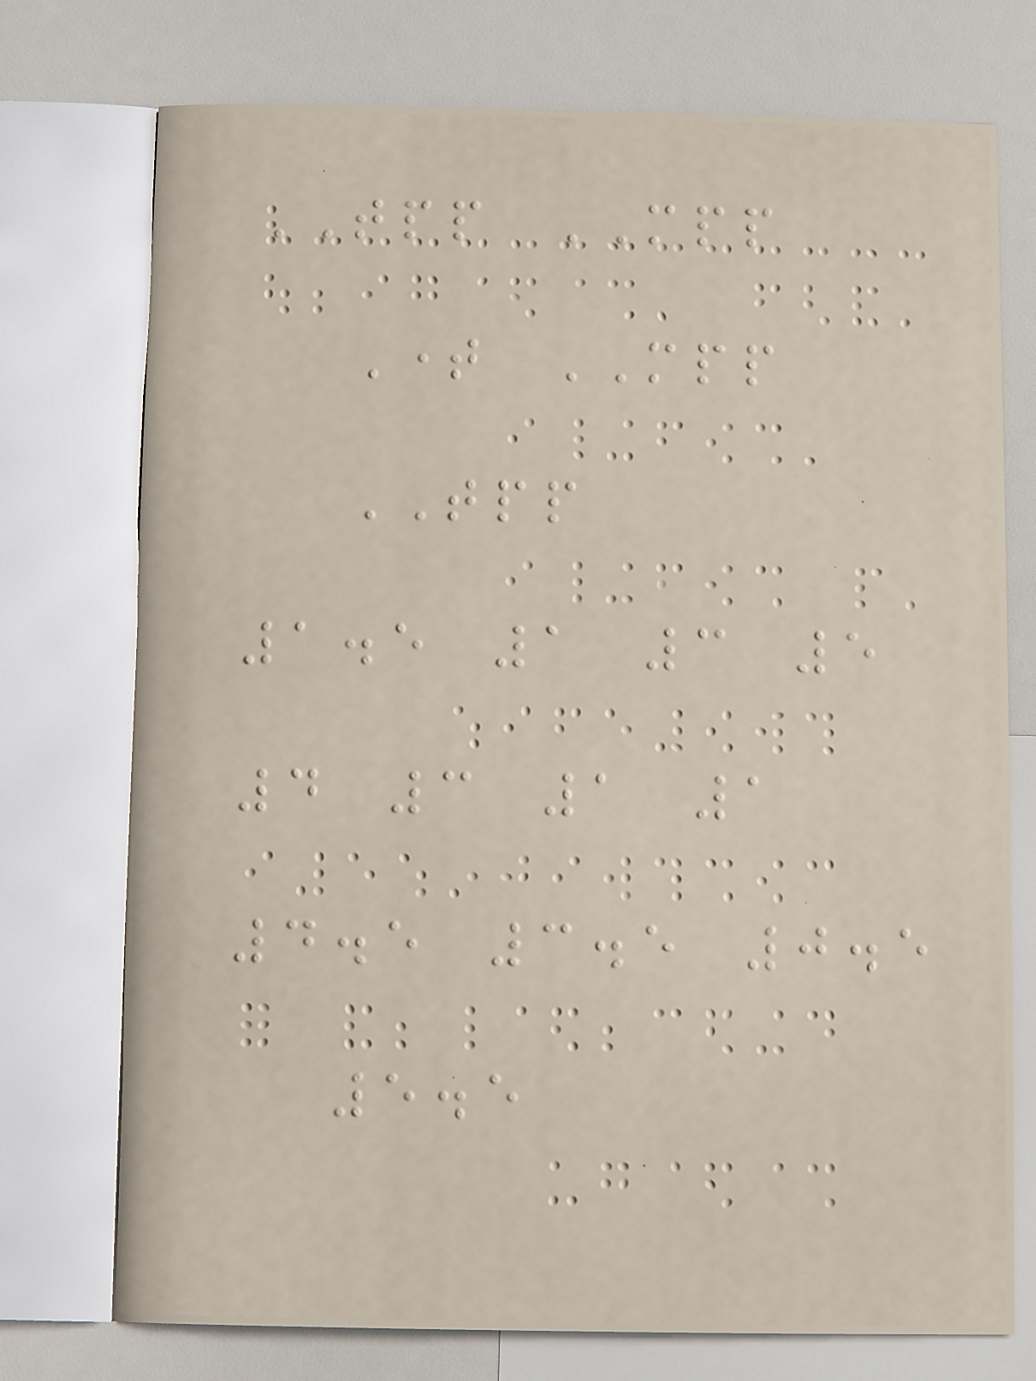TPP MPP
Time MPP
TPP
1.5 1 3 5
4 3 1 1
4.5 3.5 0.5
5.5
